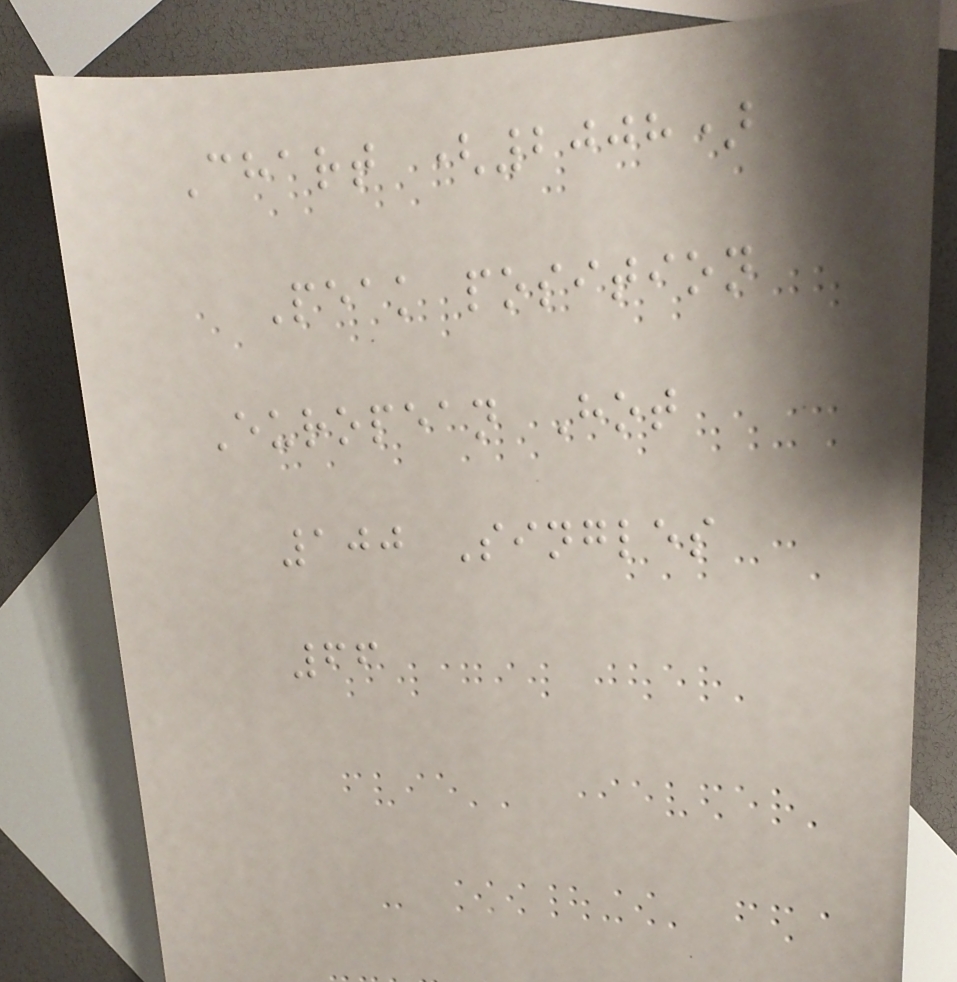Chart (2008)
Peak position
European Hot
100 Singles
66
